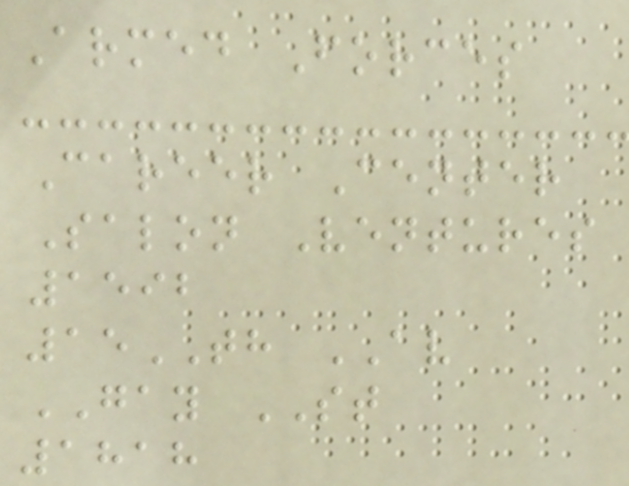Armed Forces
Career Center
Salon Ventures
1592
15TH AV
GAY ST
1818
